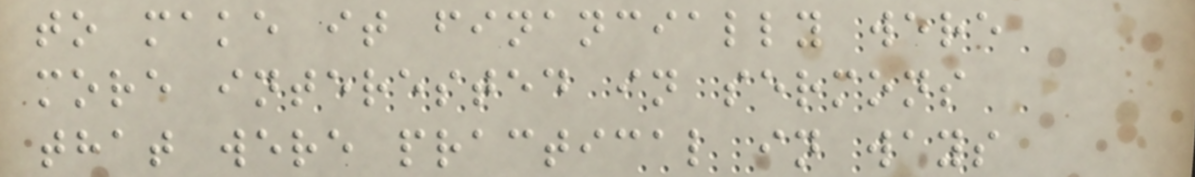to make it financially were
more interested in sermons
that were practical in ways
